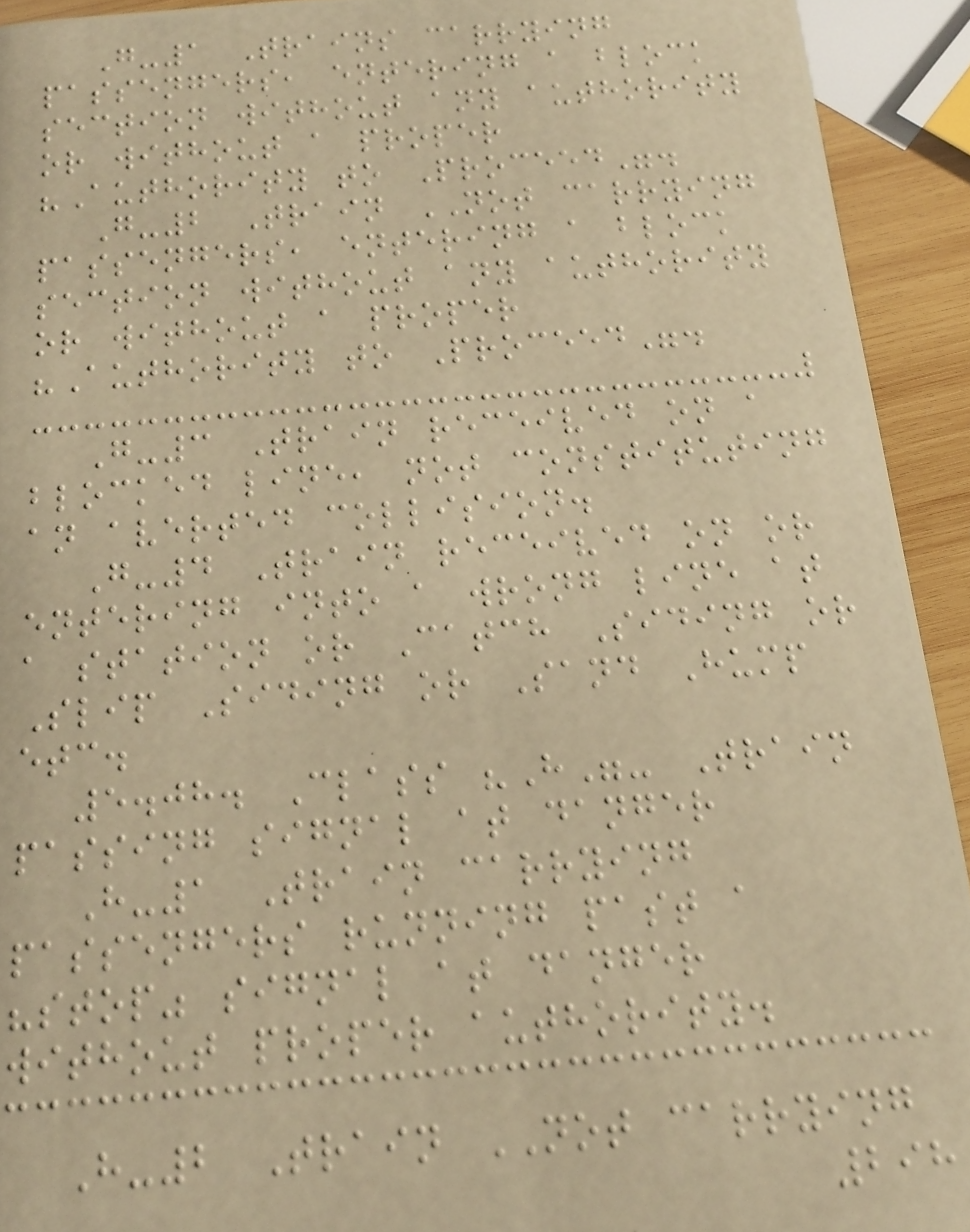G-1 Trains carrying
passengers, entering a block
section without any authority
or without a proper
"Authority to Proceed".
G-2 Train NOT carrying
passengers, entering a block
section without any authority
or without a proper
"Authority to Proceed".
G-3 Train received on a
blocked line, not constituting
an averted collision.
G-4 Train received on or
entering into a wrong line at
a station or Catch Siding or
Slip Siding or Sand Hump
etc.
5.08. Class "H"- Train
passing signal at danger
H-1 Train carrying
passengers running past a
"stop" signal at danger
without proper authority.
H-2 Train NOT carrying
298
